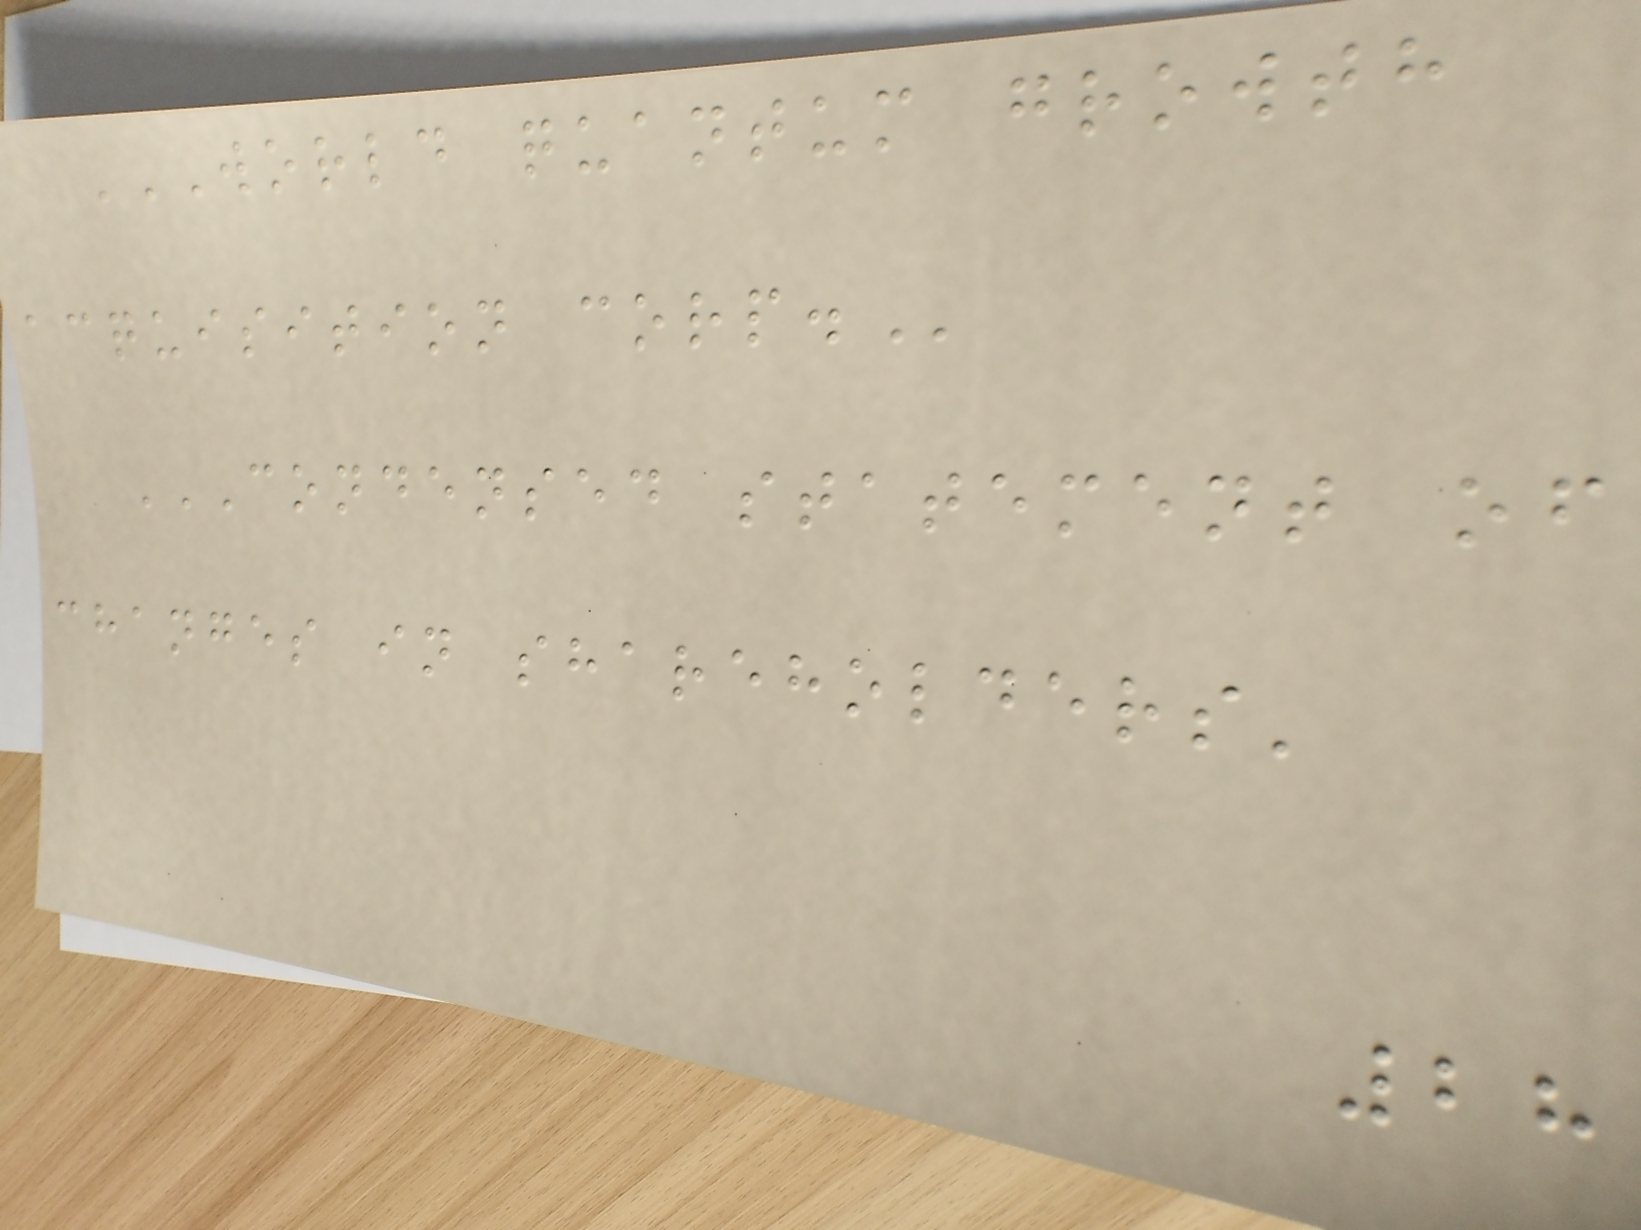WORLD QUANTUM GROWTH
ACQUISITION CORP.
CONDENSED STATEMENT OF
CHANGES IN SHAREHOLDERS'
28
